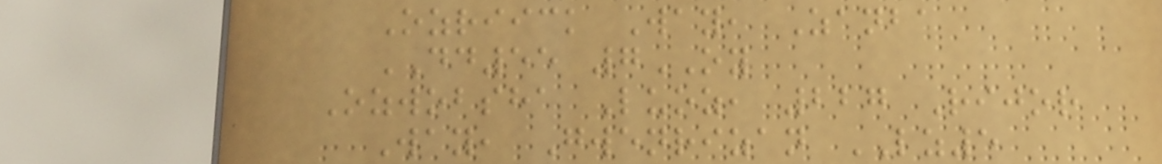Ozriick Way, Zanba
DD55 7OY
Ozwobsha Luoz, 227 Rijor
Way, Gwenrizan LZ5
